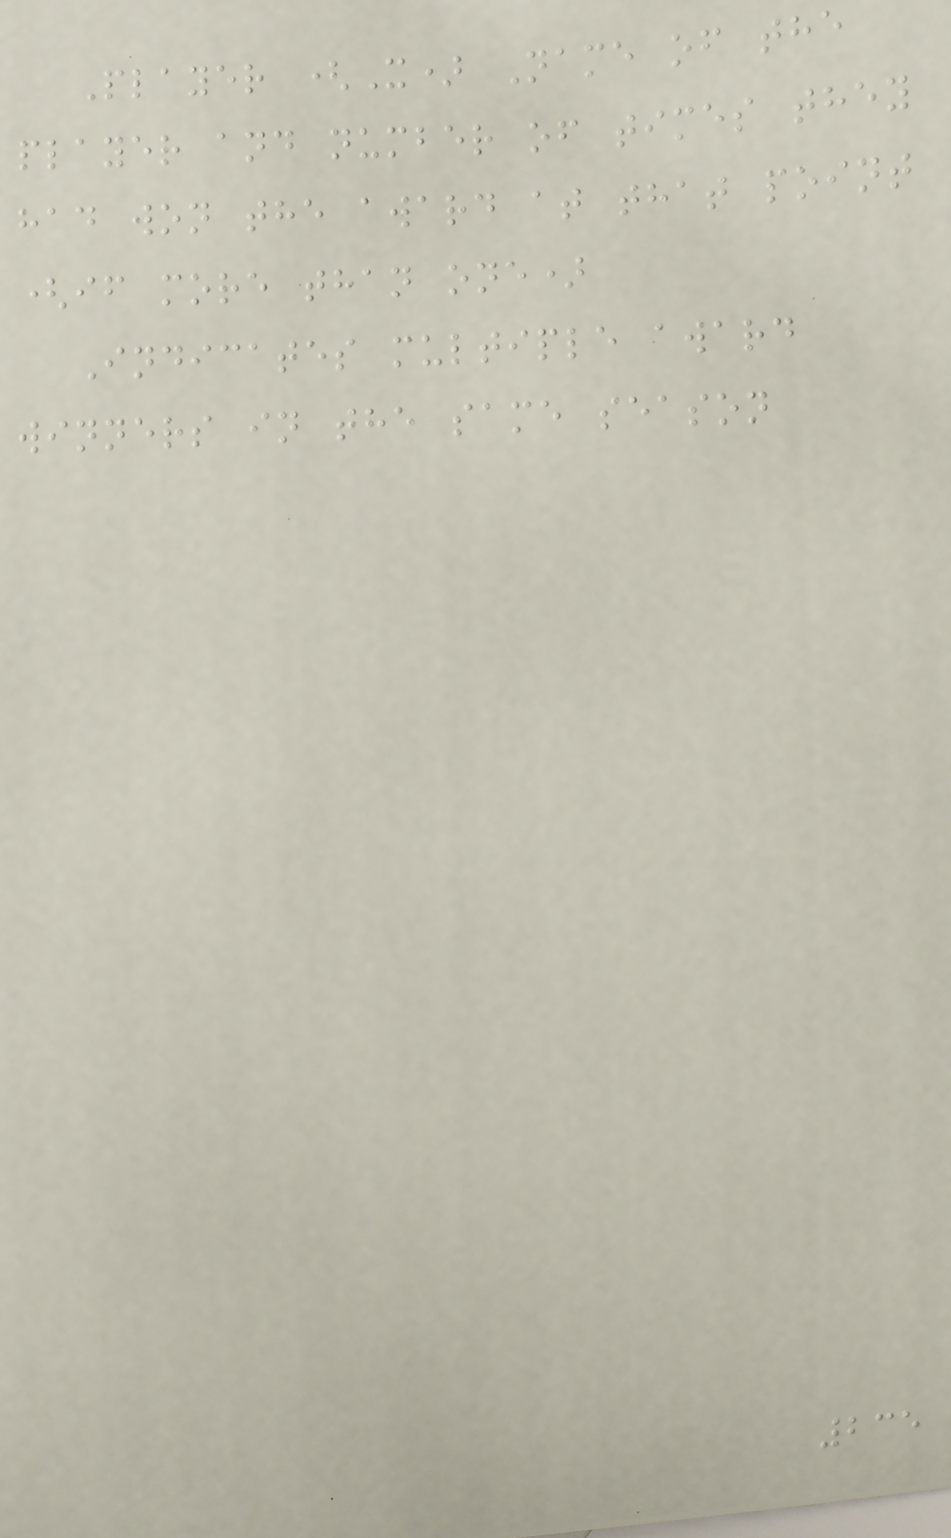Player (X) Name of the
player and number of times they
had won the award at that point
(if more than one)
Indicates multiple award
winners in the same season
235
